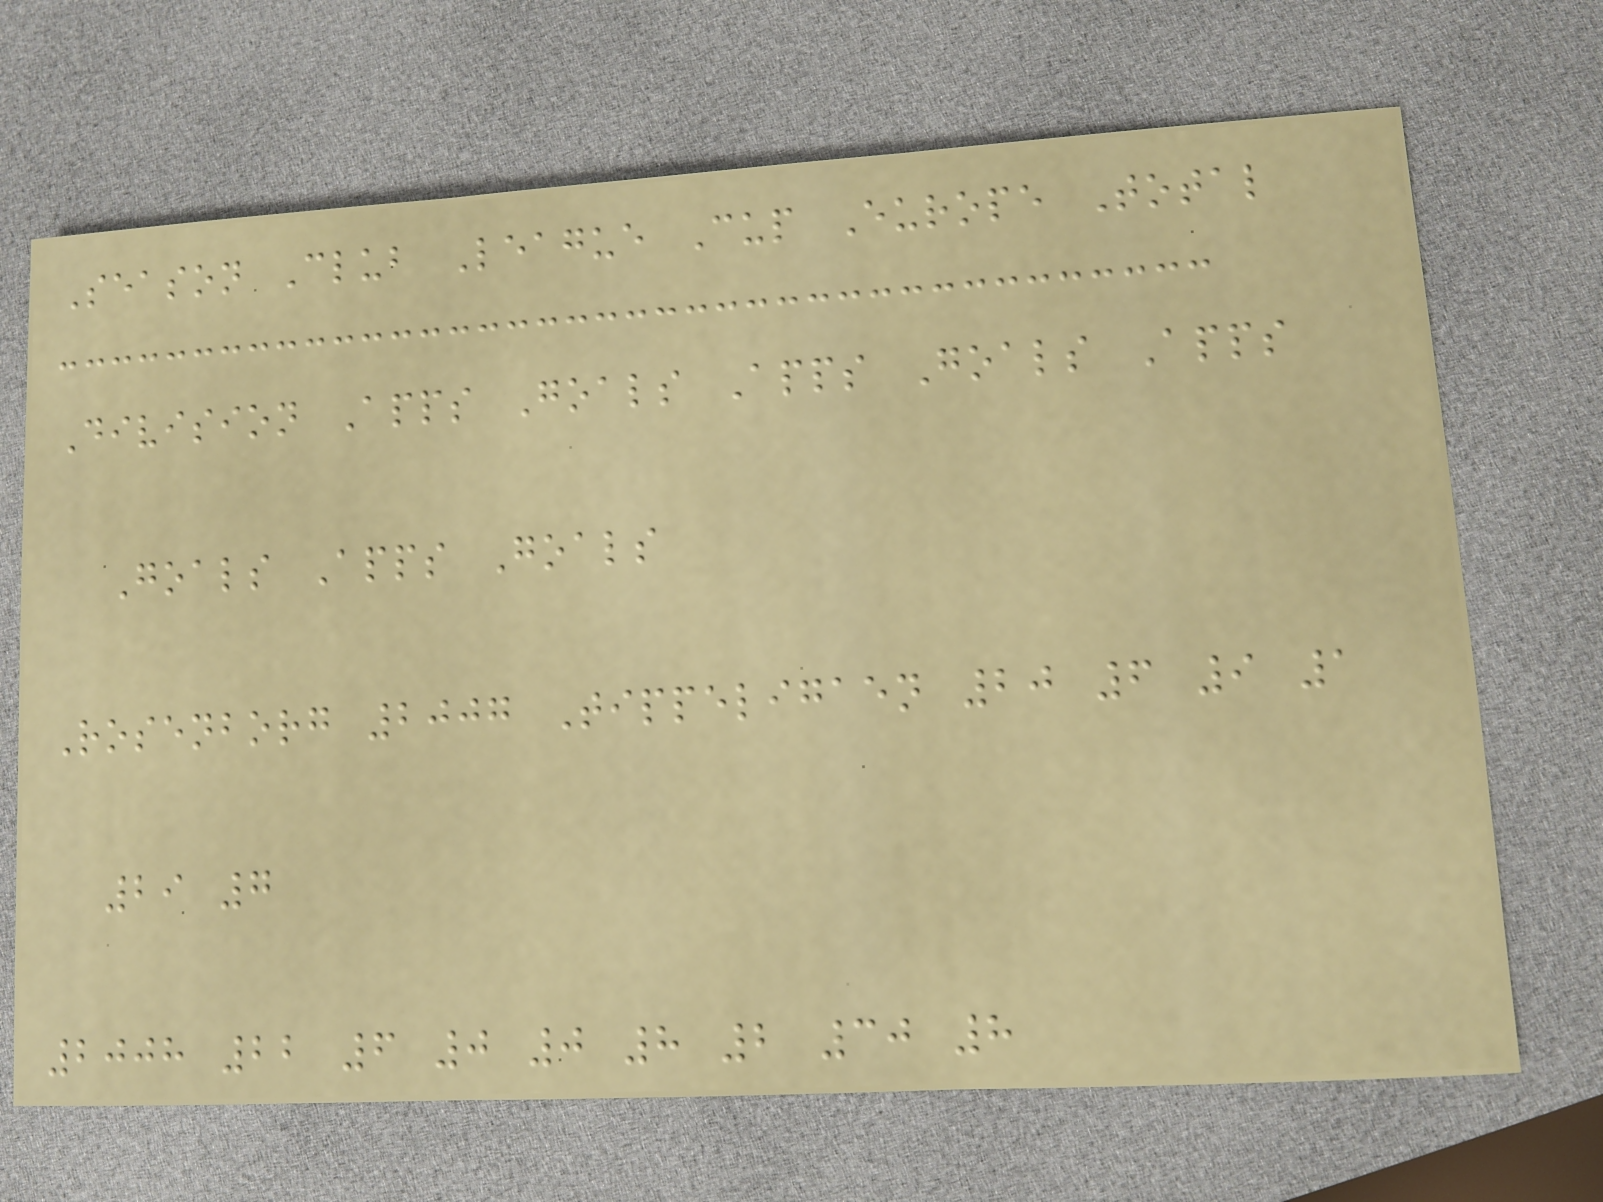Season Club League Cup Europe Total
Division Apps Goals Apps Goals Apps
Goals Apps Goals
Rosenborg 2007 Tippeligaen 20 6 9 1
29 7
2008 22 6 0 0 8 2 30 8
